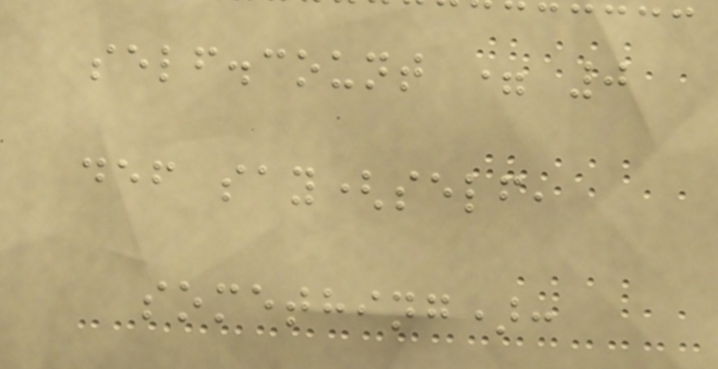self.count = 0
def say(self,
something):
